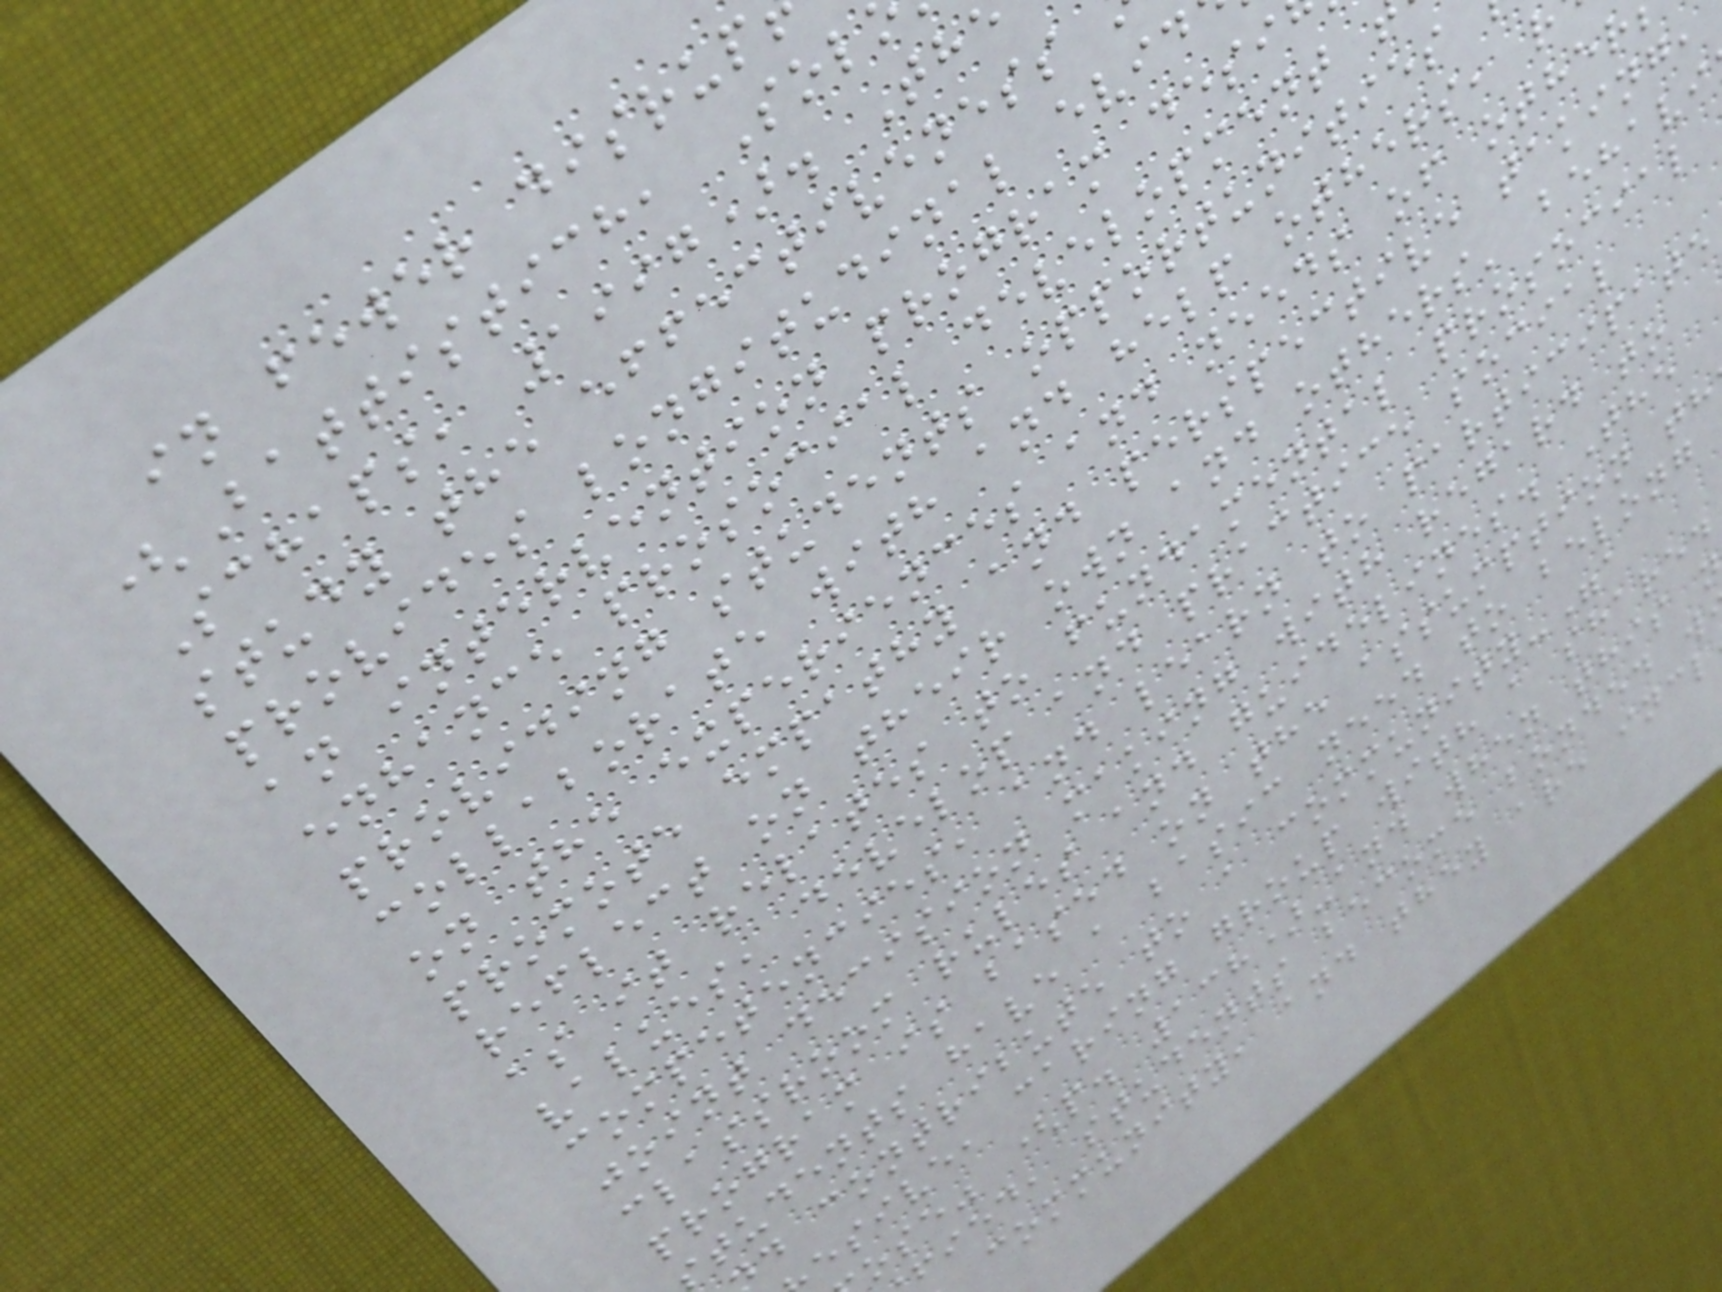in fewer disrup
(Battistich, Sol
Schaps, 1997). Th
study the effectiveness
provides longitudinal evid
an intervention program desi
enhance prosocial development
providing students opportunities
collaborate with and help others, r
on the experiences and needs of other
promote empathy and perspective taking,
reflect on their own and others' behavi
as it relates to fundamental prosocial
values, develop and practice social
competencies, and learn to participate
joint decision making with regard to
classroom rules and guidelines. The
program is based on the assumption th
tudents have a basic need to belong
d contribute to a community-"a
esive, caring group with a shared
ose" (p. 138)-and when this
fied, students become bonded w
community, and they are incl
